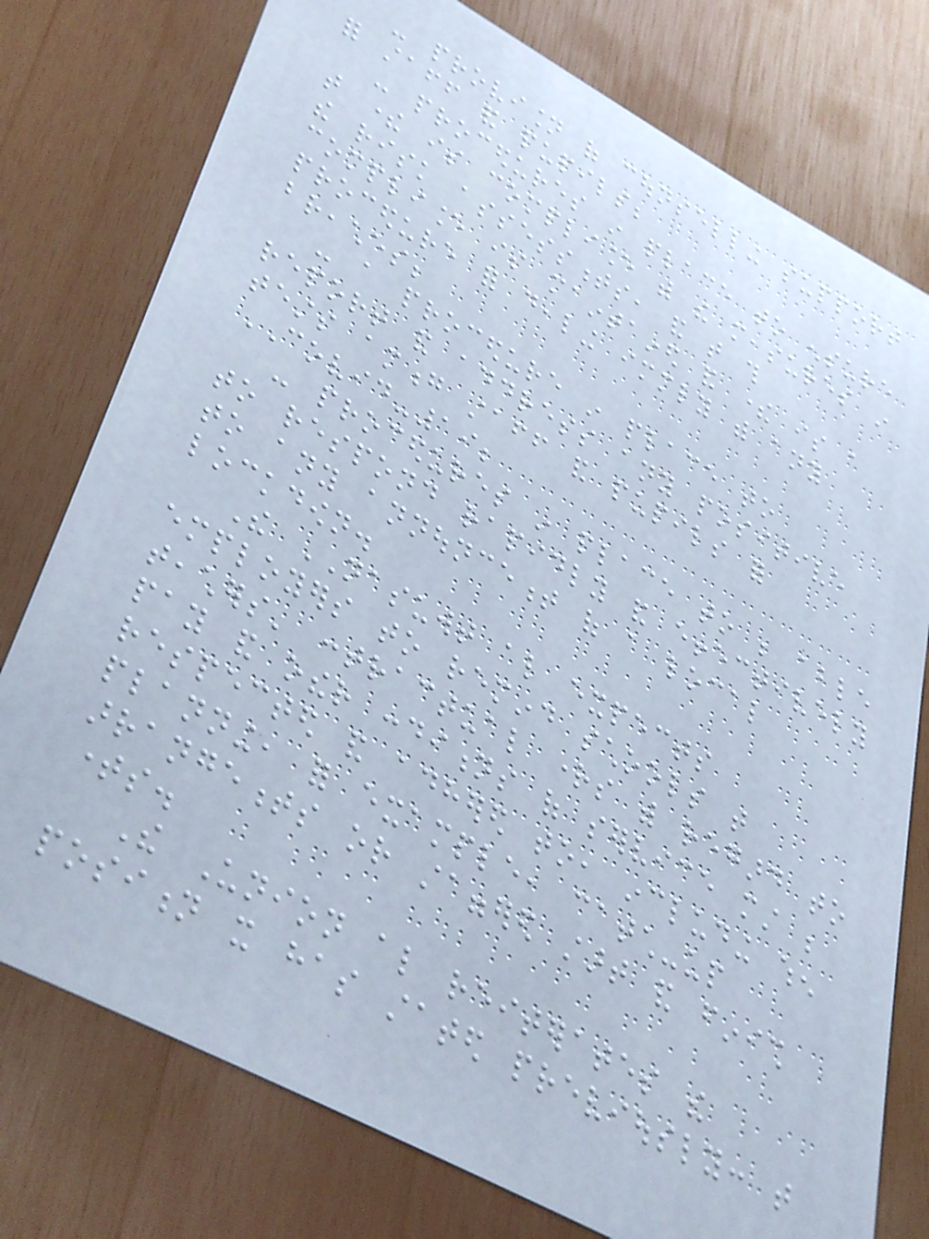- provision of counselling support
for staff and pupils;
- procedures in place to ensure
that there is compliance with the measures in
the risk assessments, and that this
compliance is maintained and there is a
procedure for dealing immediately with any
breaches;
- a procedure in place to
report and address any positive
tests among staff and pupils for
COVID-19;
- procedures in place to be able
to respond rapidly and effectively
to any announcement of a local
lockdown.
The NASUWT also expects
employers to remind schools that
teachers' contractual rights with regard to
pay and other conditions of service must be
respected and adhered to, including when
planning, for example, catch-up
arrangements or staggered start and finish
times.
The Union also reiterates the
position it has stated previously: that
